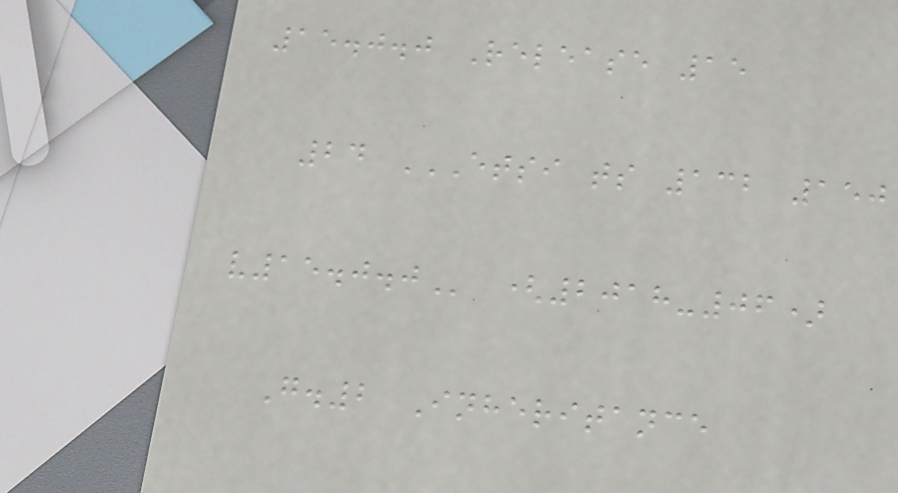15.0.0 Release 15
24 ETSI TS 132 150
V15.0.0 (2018-06)
G.2 Inheritance
